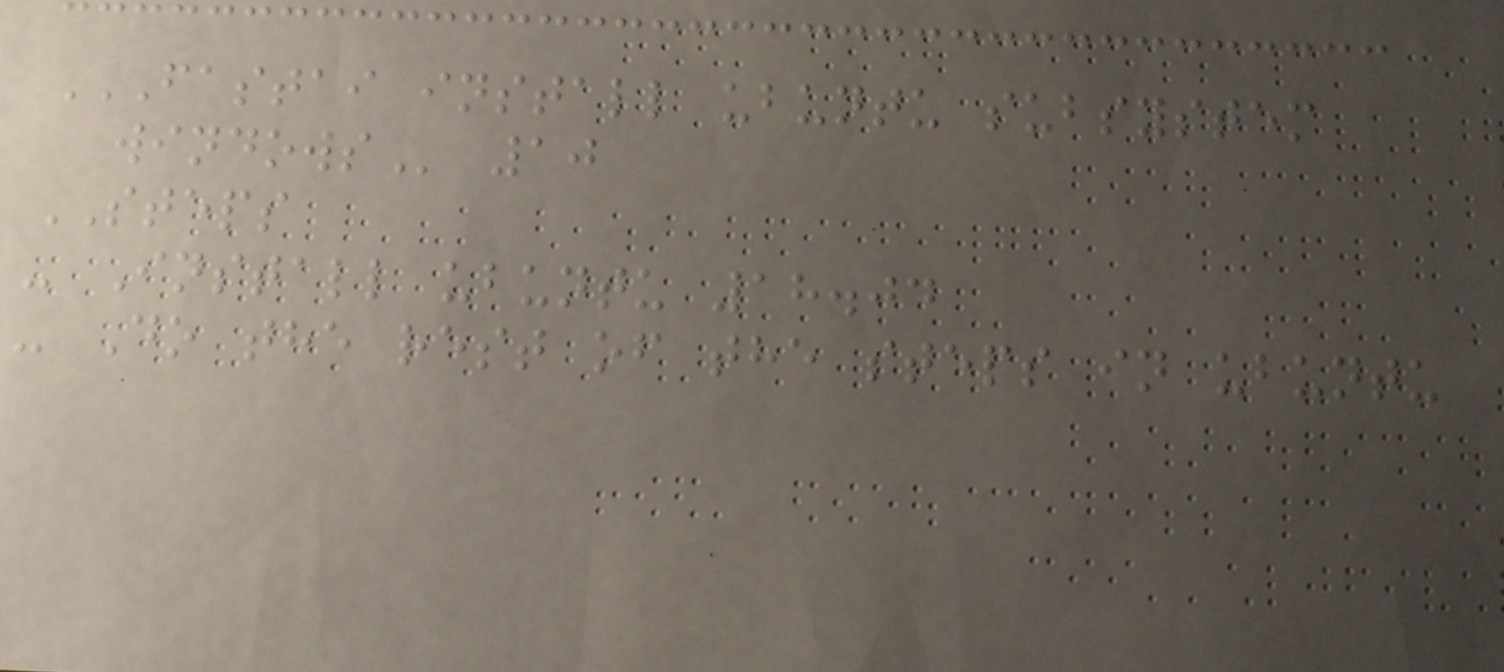FASTAI INSTALL UBUNTU SUBSYSTEM
WINDOWS 10
STEPS
- Install ubuntu 18.04
- Do the rest of the steps in ubuntu
